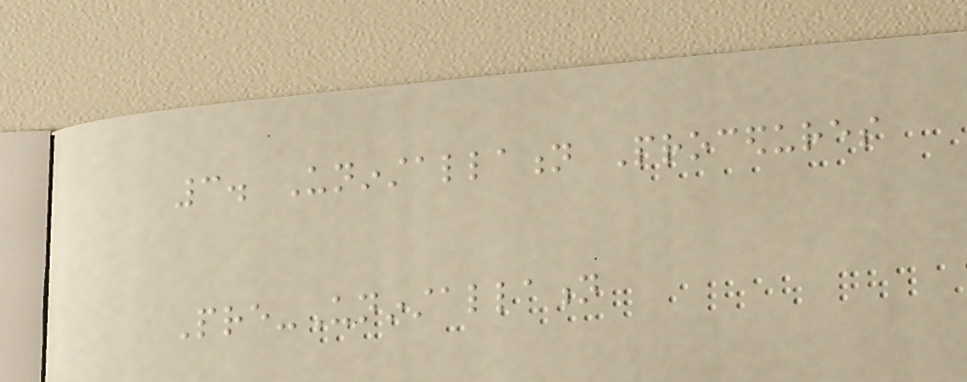3. Uninstallation Procedures
Pre-Uninstallation
